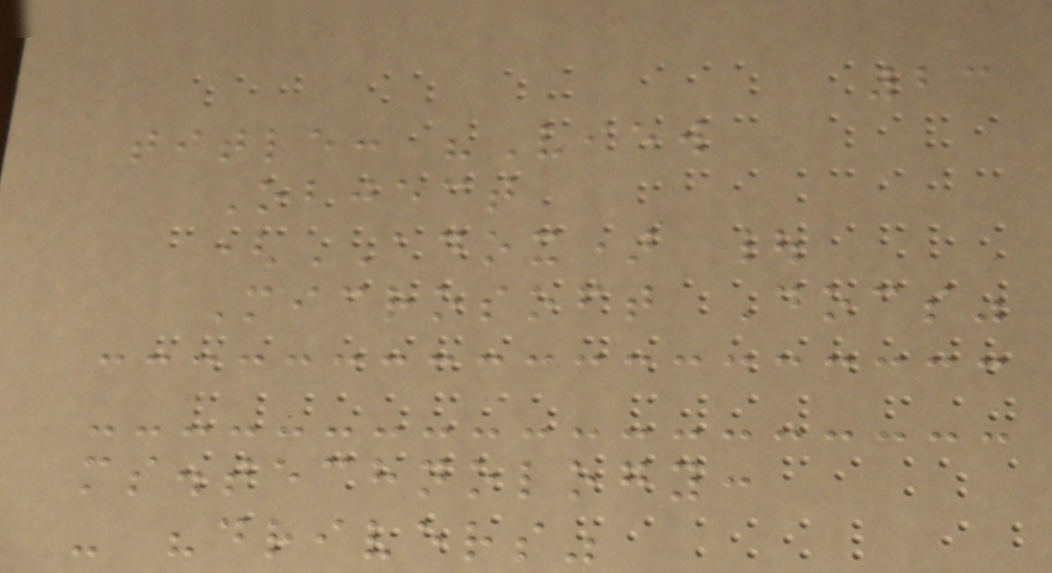23
title: "View
Object
(ADOX) |
Microsoft Docs"
ms.technology:
- "drivers"
